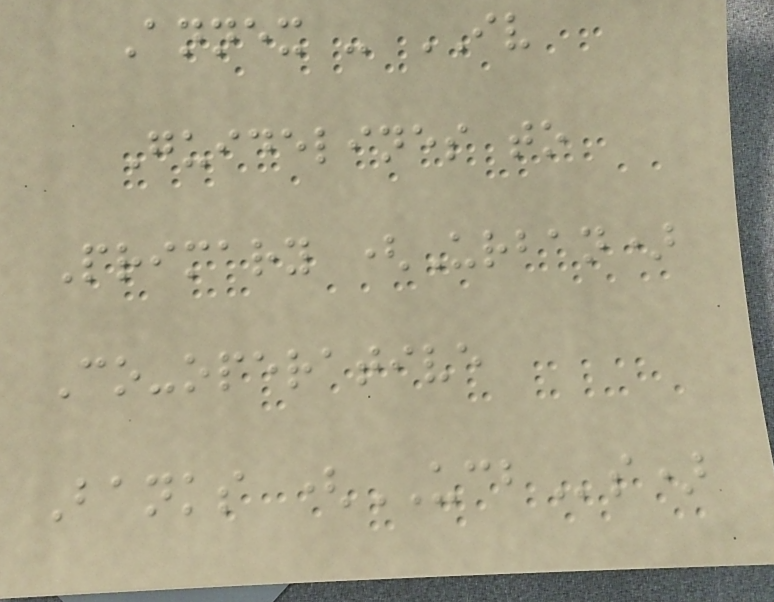Annex - IV
Guidelines to
Primary (Urban)
Co-operative
Banks (UCBs)
